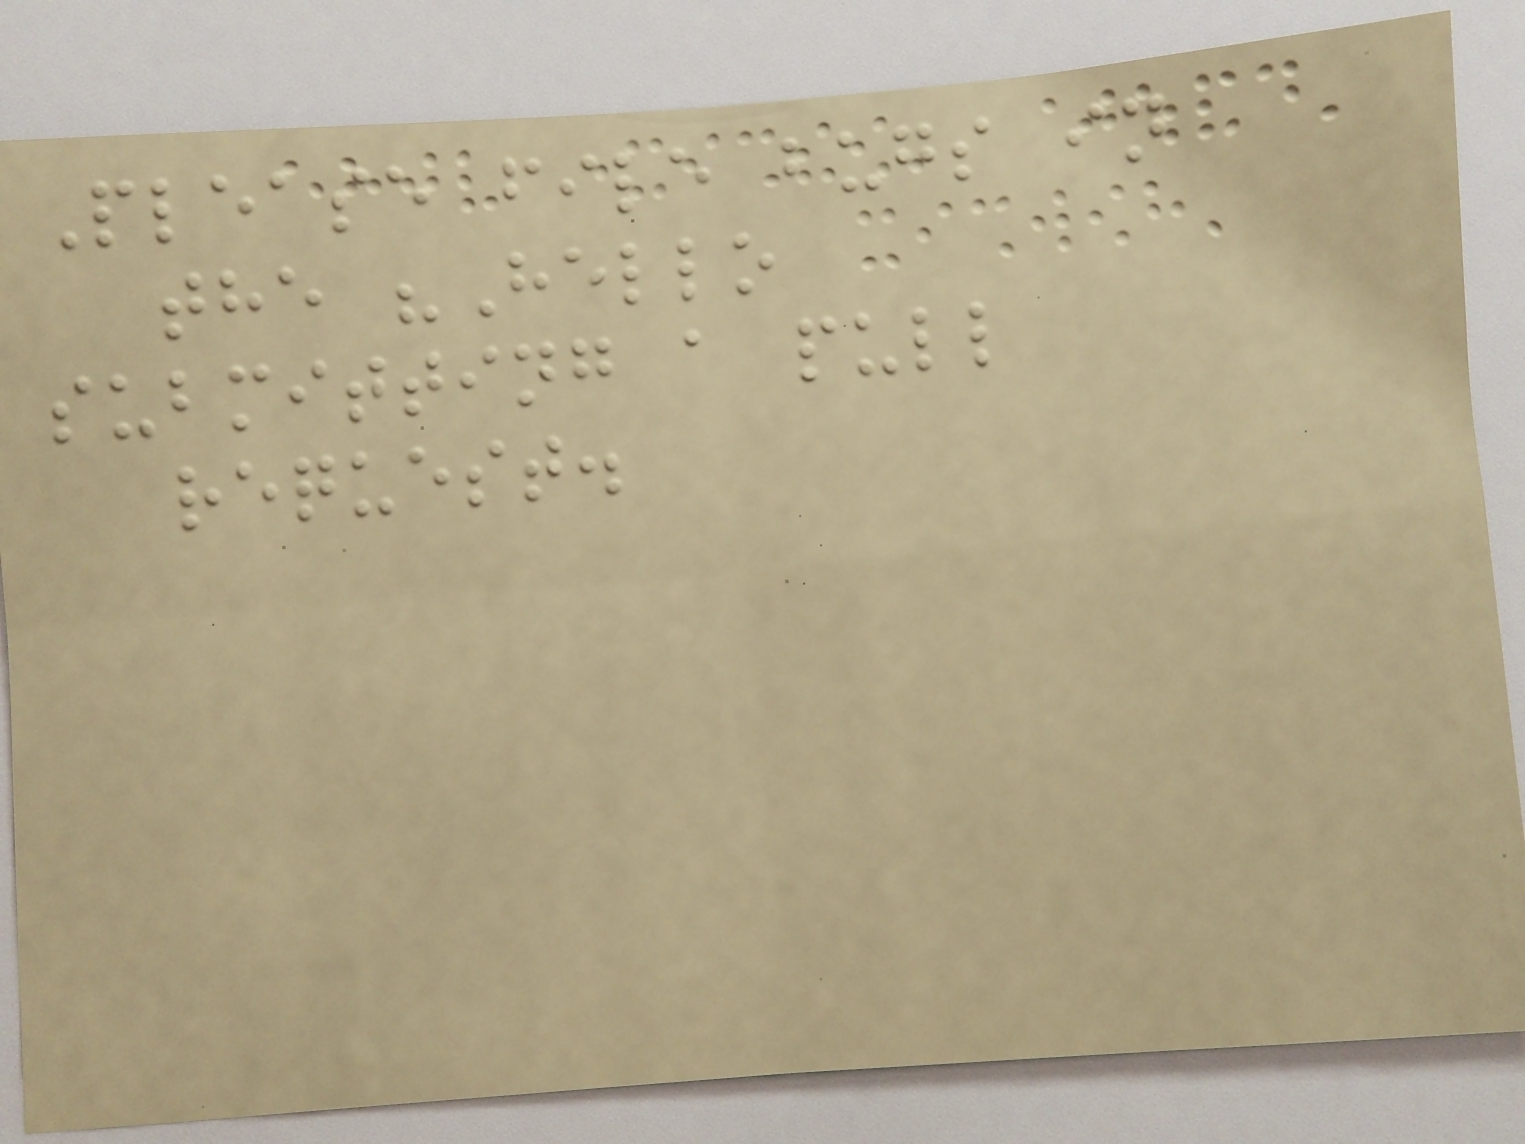Please file bugs in
the "Hello
submitting a pull
request.
